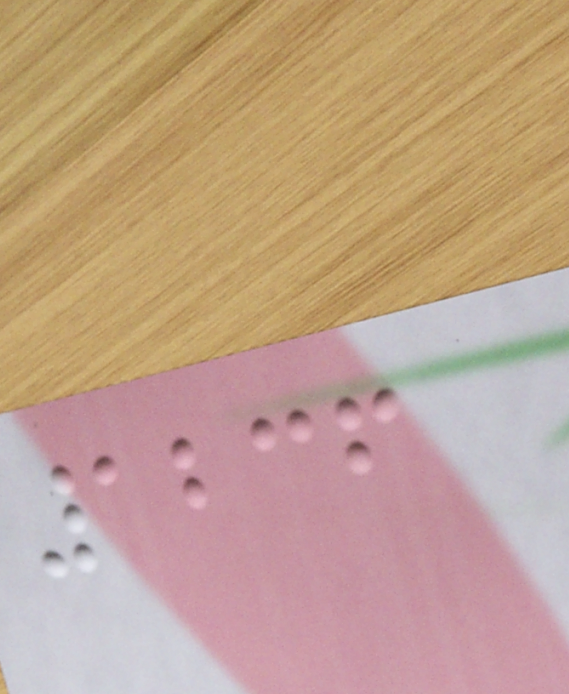1236
